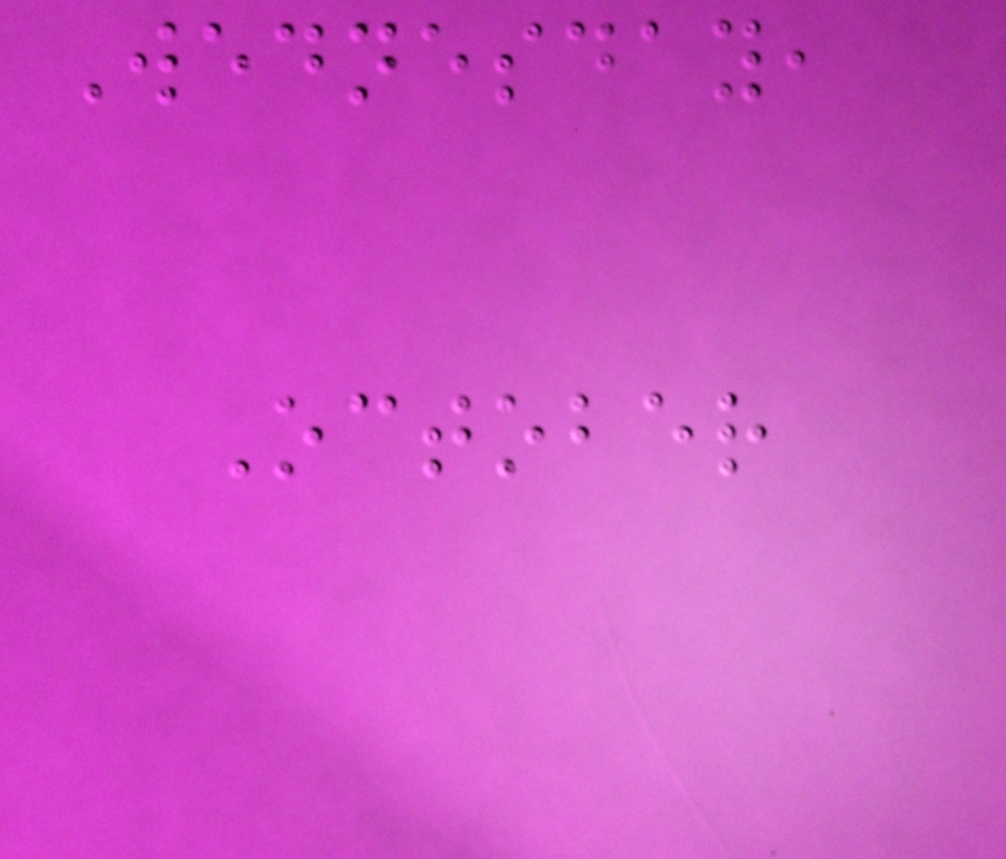Wednesday,
October
